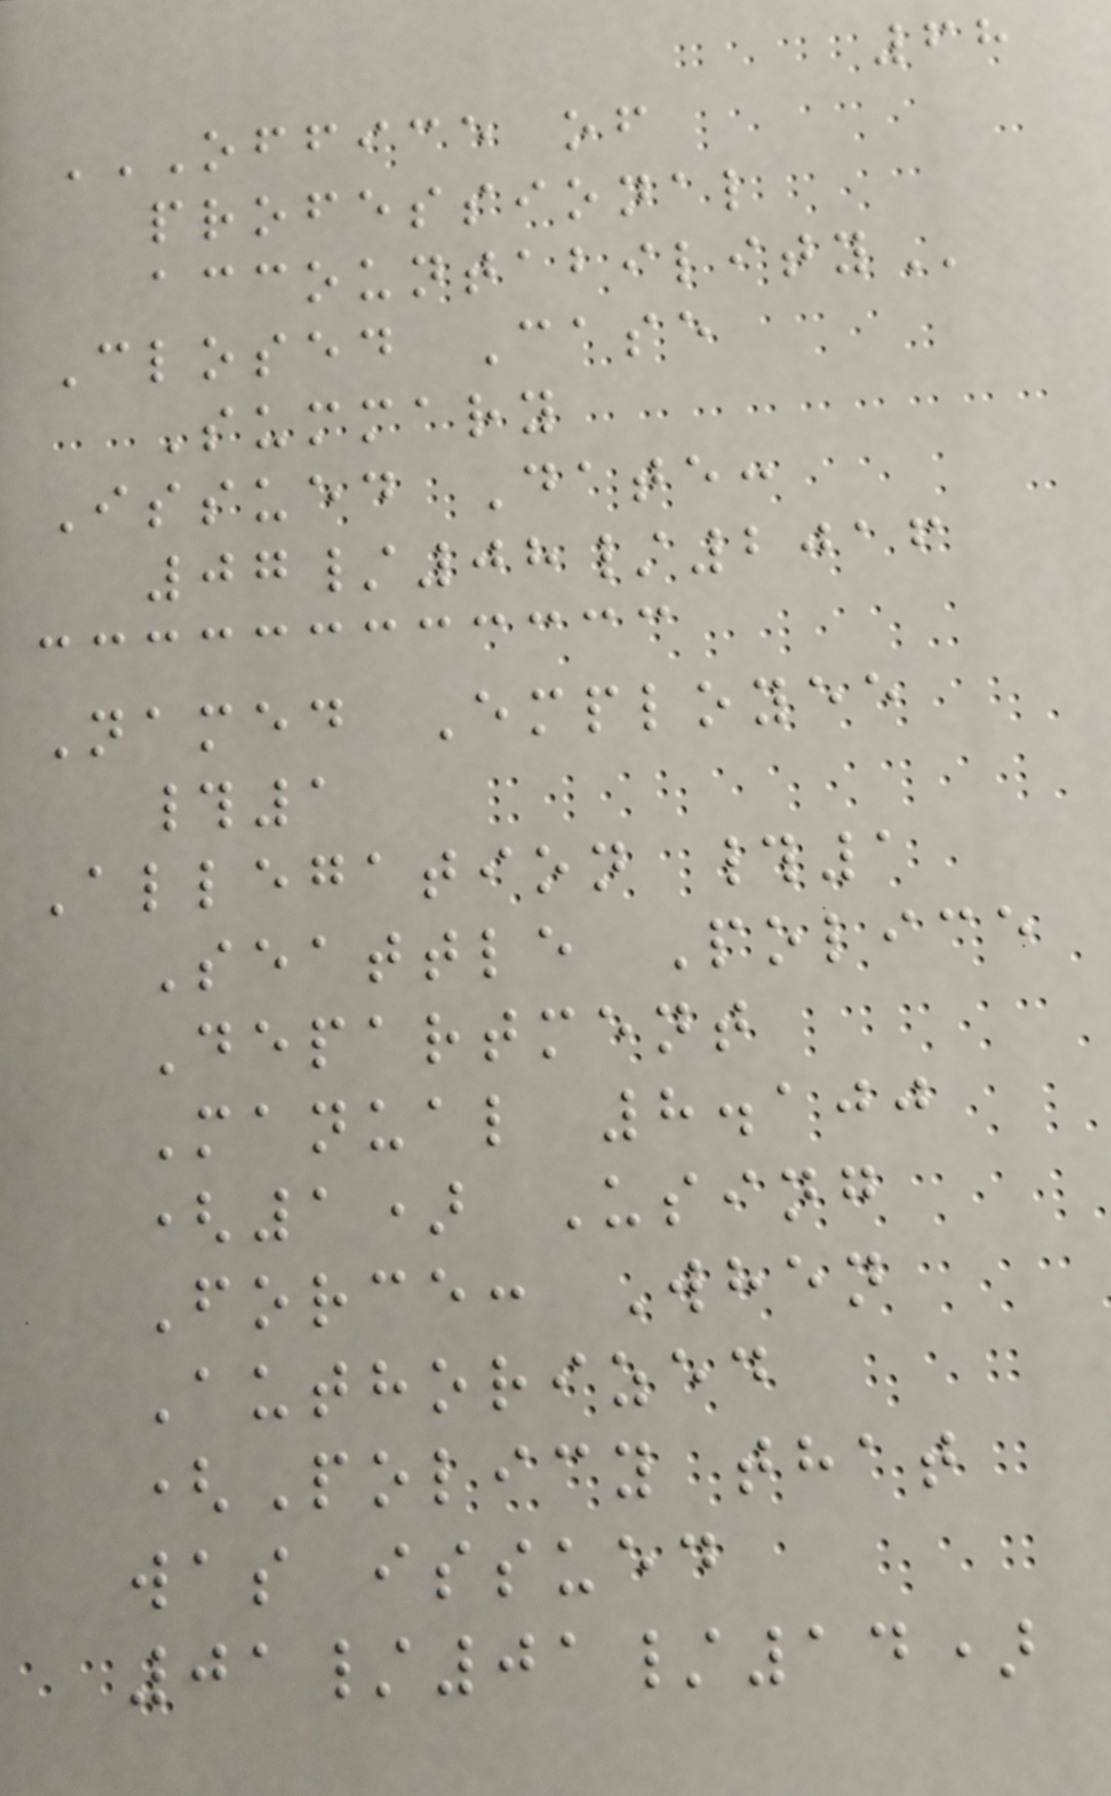68
OFFICE OF
PROFESSIONAL
ACCOUNTABILITY
Closed Case
Summary
Issued Date:
07/08/2016
Named Employee
#1
Allegation #1
Seattle Police
Department
Manual 8.100
(1) Using
Force: When
Authorized
(Policy that
was issued
01/01/14)
